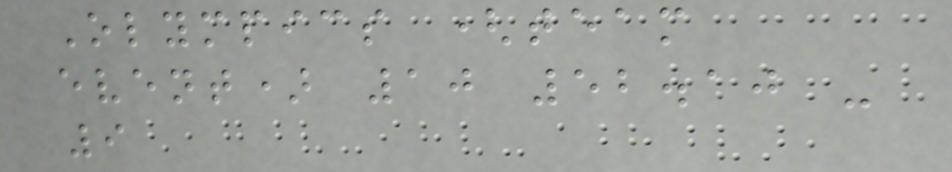Olympics (team
event) 10 52.10 -
9
